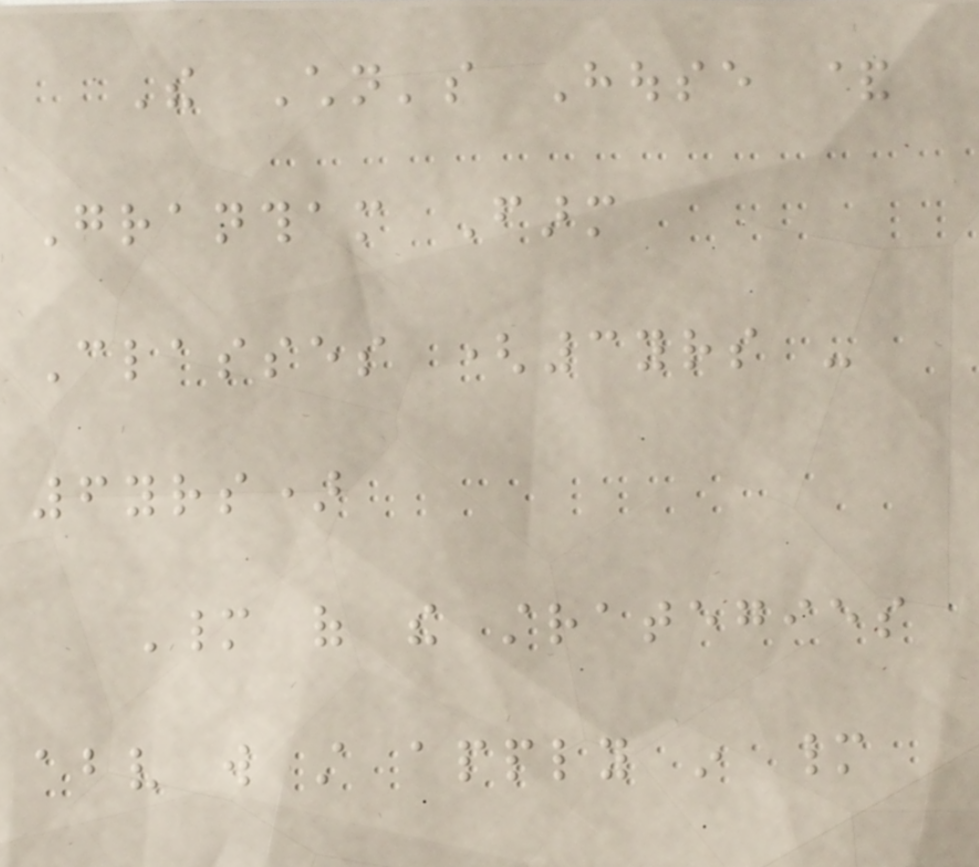The Children's House &
Grantham Farm
Classes (3yrs -
6yrs)
Many of the strategies
above will still apply in many
